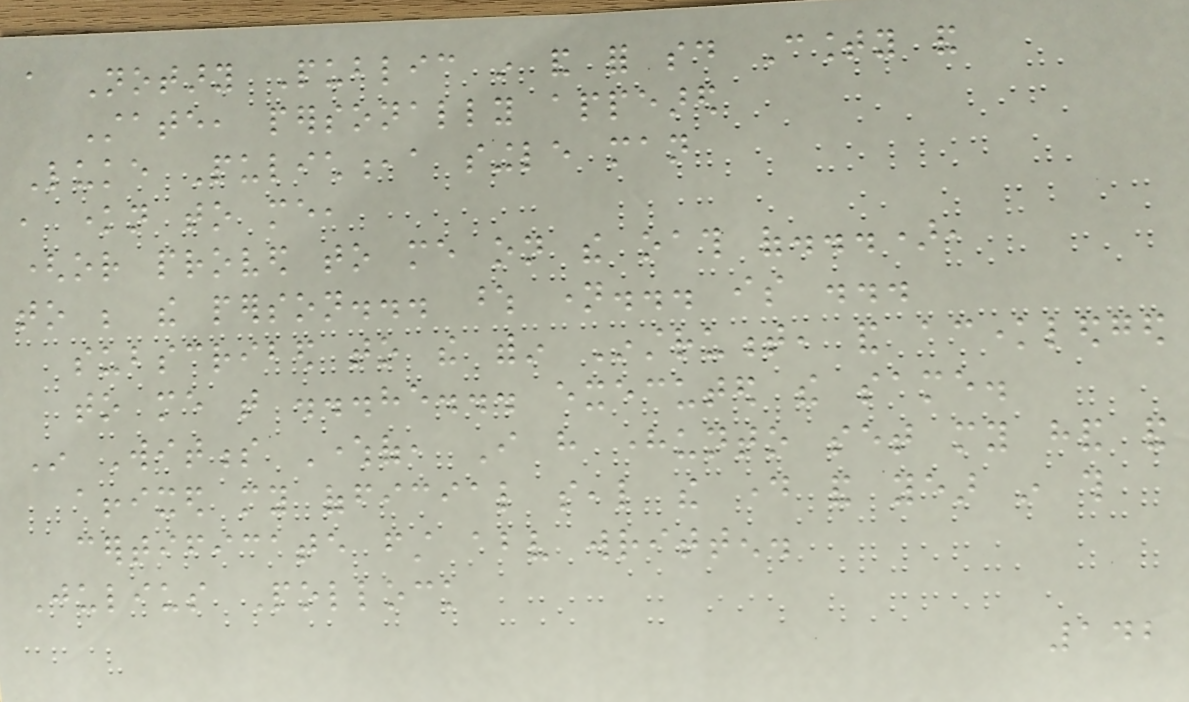a Notary Public in and for said County and
State, personally appeared
Luke Pulich,a single man
, known to me,
(or proved to me on the oath of...),
to be the person... whose name... is ...
subscribed to the within Instrument, and acknowledged
to me that ...he... executed the same.
In Witness Whereof, I have hereunto set my hand and
affixed my official seal the day and year in this
certificate first above written.
Julius Pollock
142
